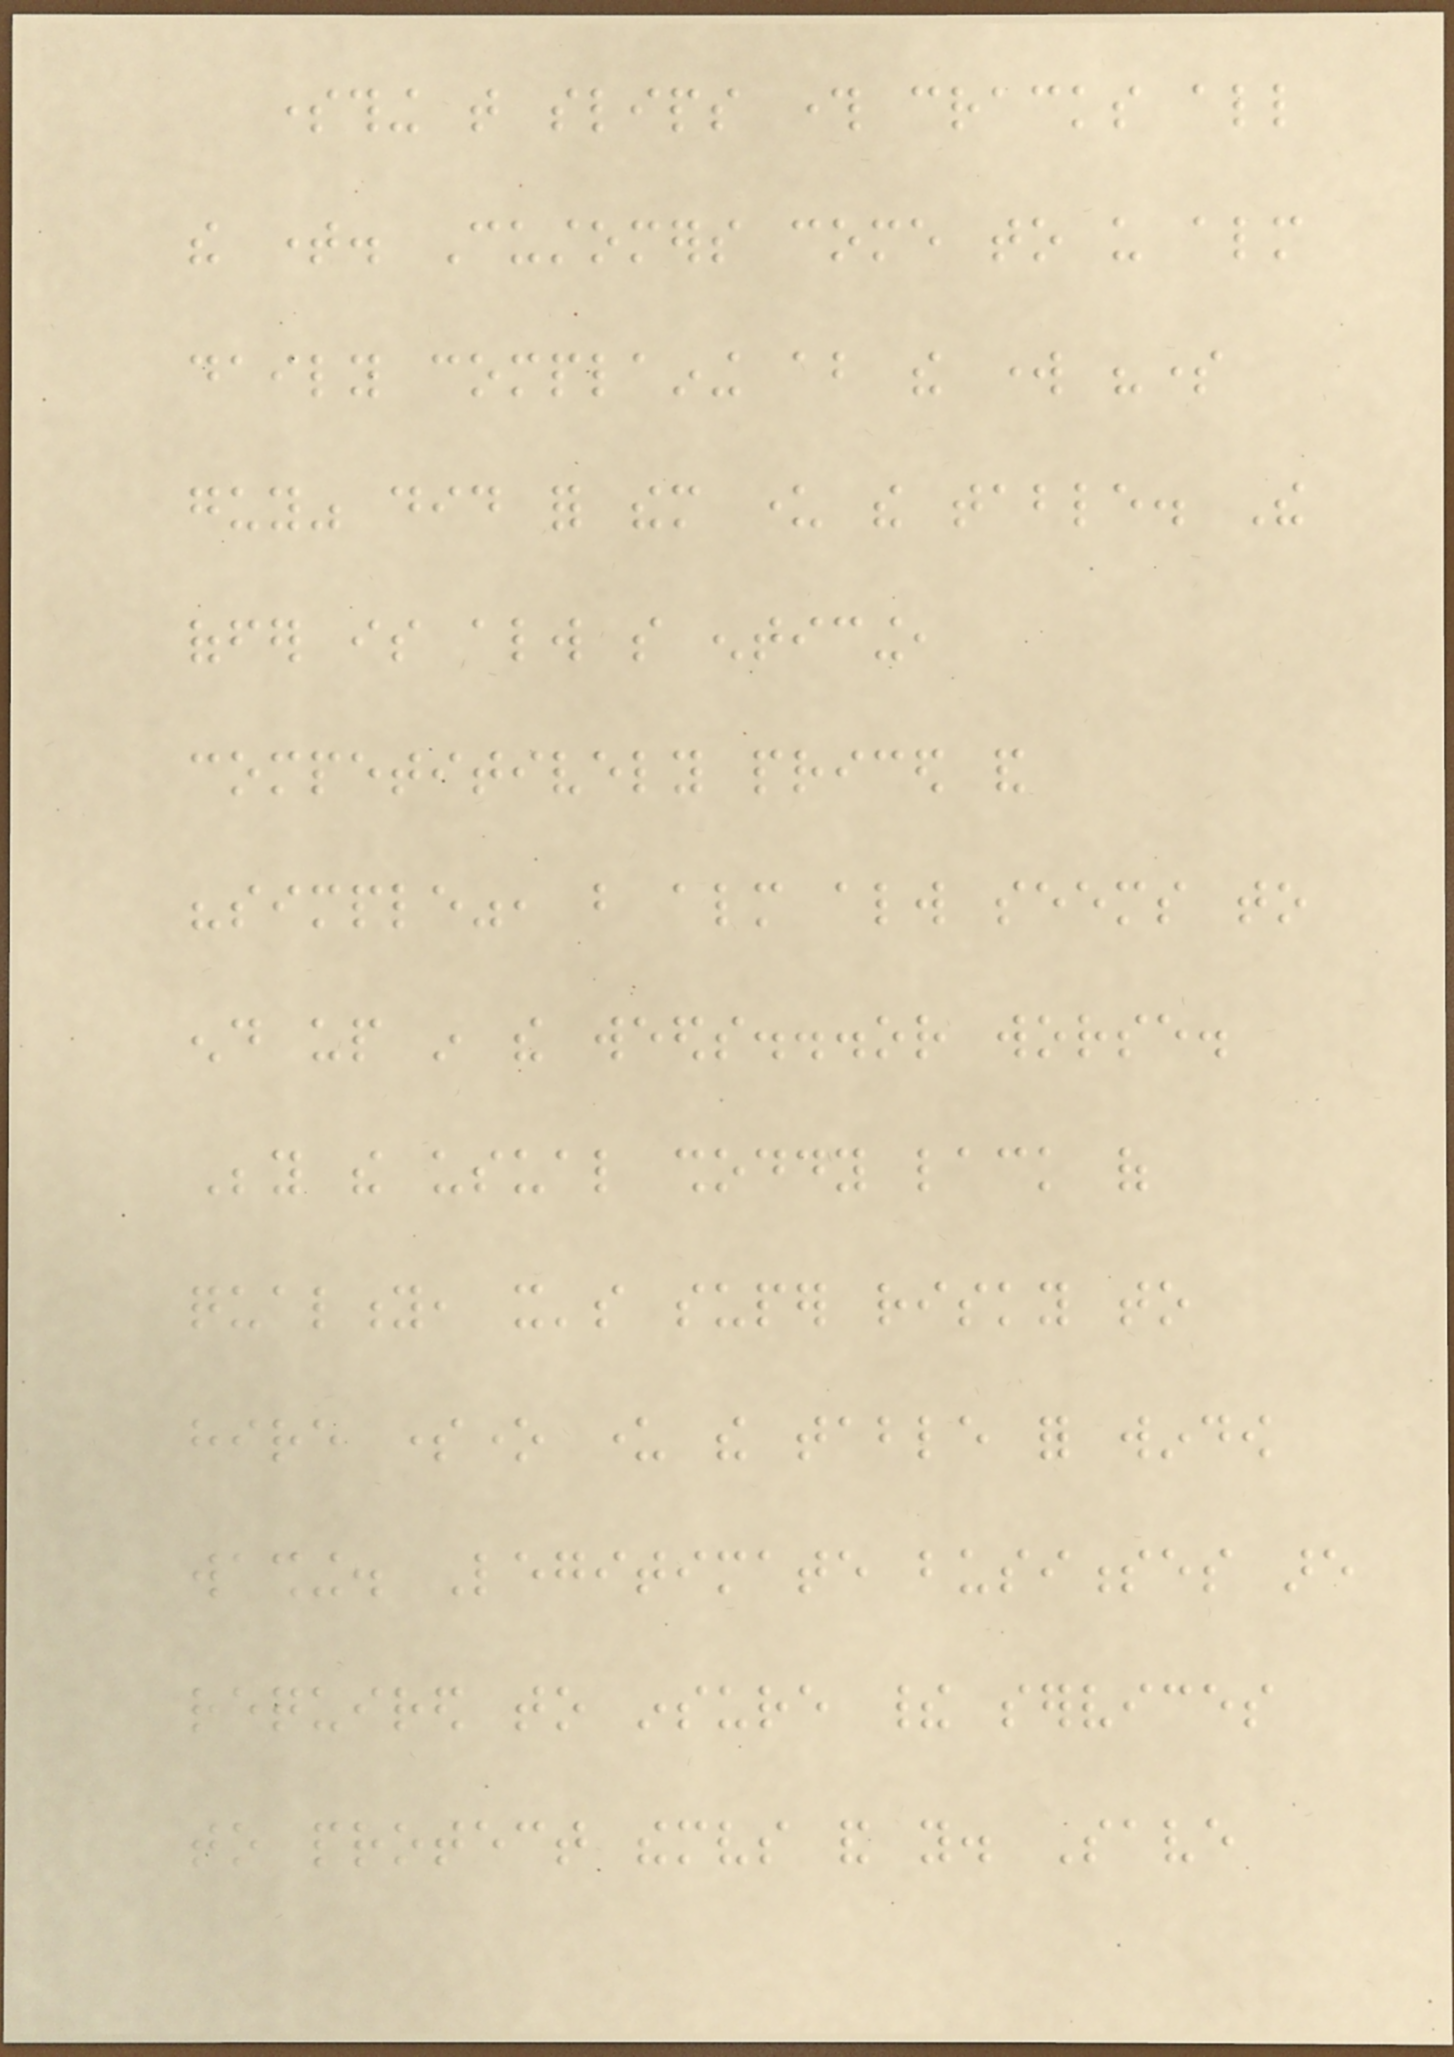something that slips through cracks all
the time. Customers come to us almost
daily complaining about the work "some
guy" did for them under the table. The
offer is always so enticing,
competitively priced and
"simple", but almost always seems to
end up in the weeds...or worse.
Beyond the usual shoddy lack of
quality, it's super risky to
hire someone under the table for window
washing. Legitimate businesses are
required to insure their services
to protect themselves and you. Save
